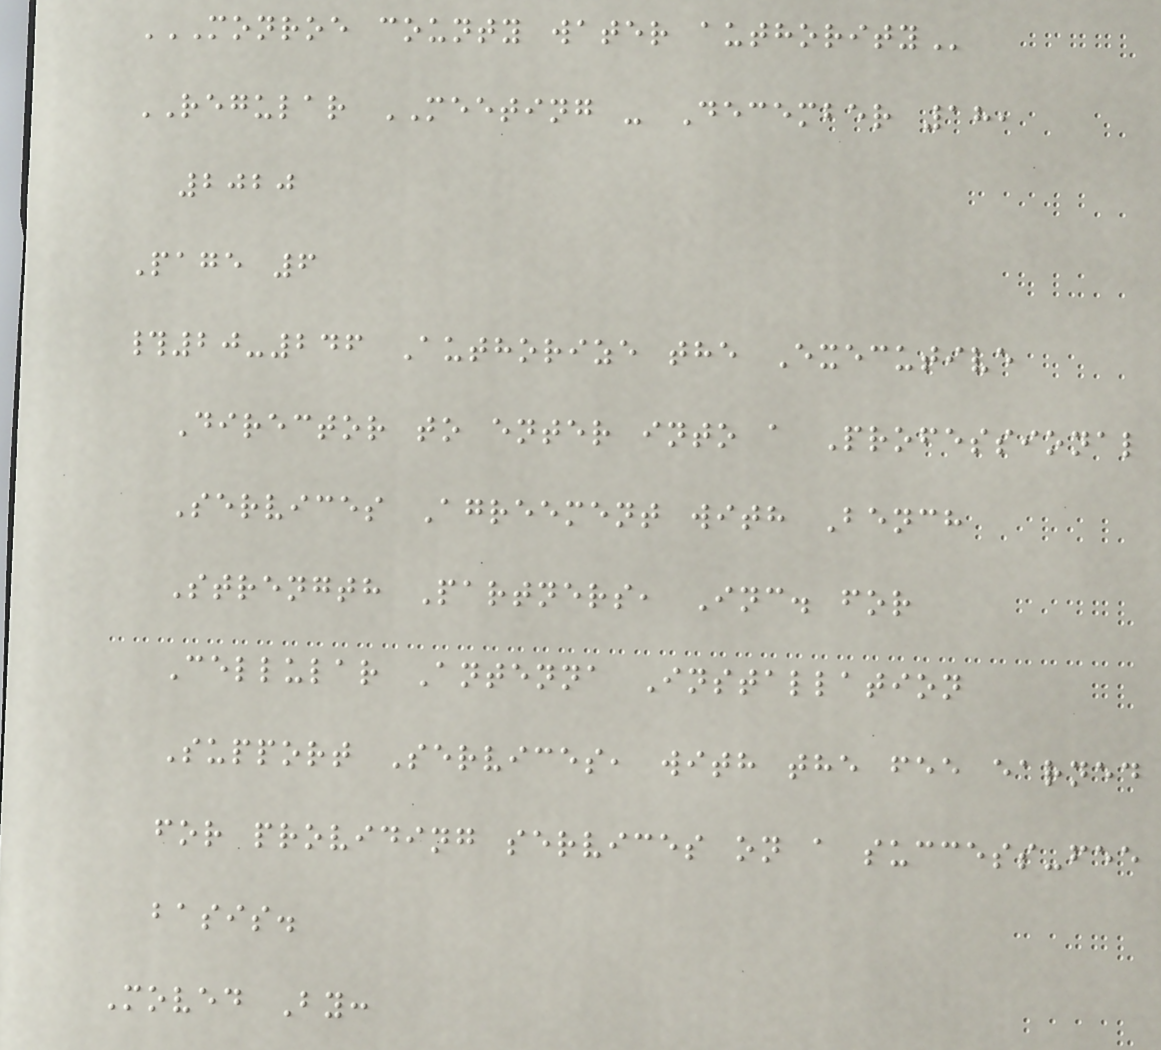MONROE COUNTY WATER AUTHORITY
REGULAR MEETING - December 18,
2020
Page 6
#20-246 Authorize the Executive
Director to enter into a Professional
Services Agreement with Bench
Strength Partners, Inc. for
Cellular Antenna Installation
Support Services, with the fee earned
for providing services on a success-fee
basis.
Moved By:
